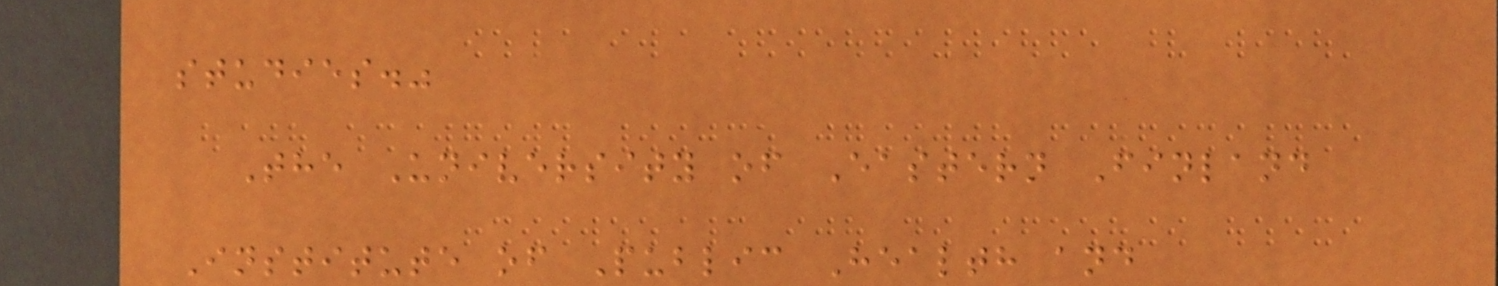studies."
The University of Eastern Finland
Institute of Public Health and
